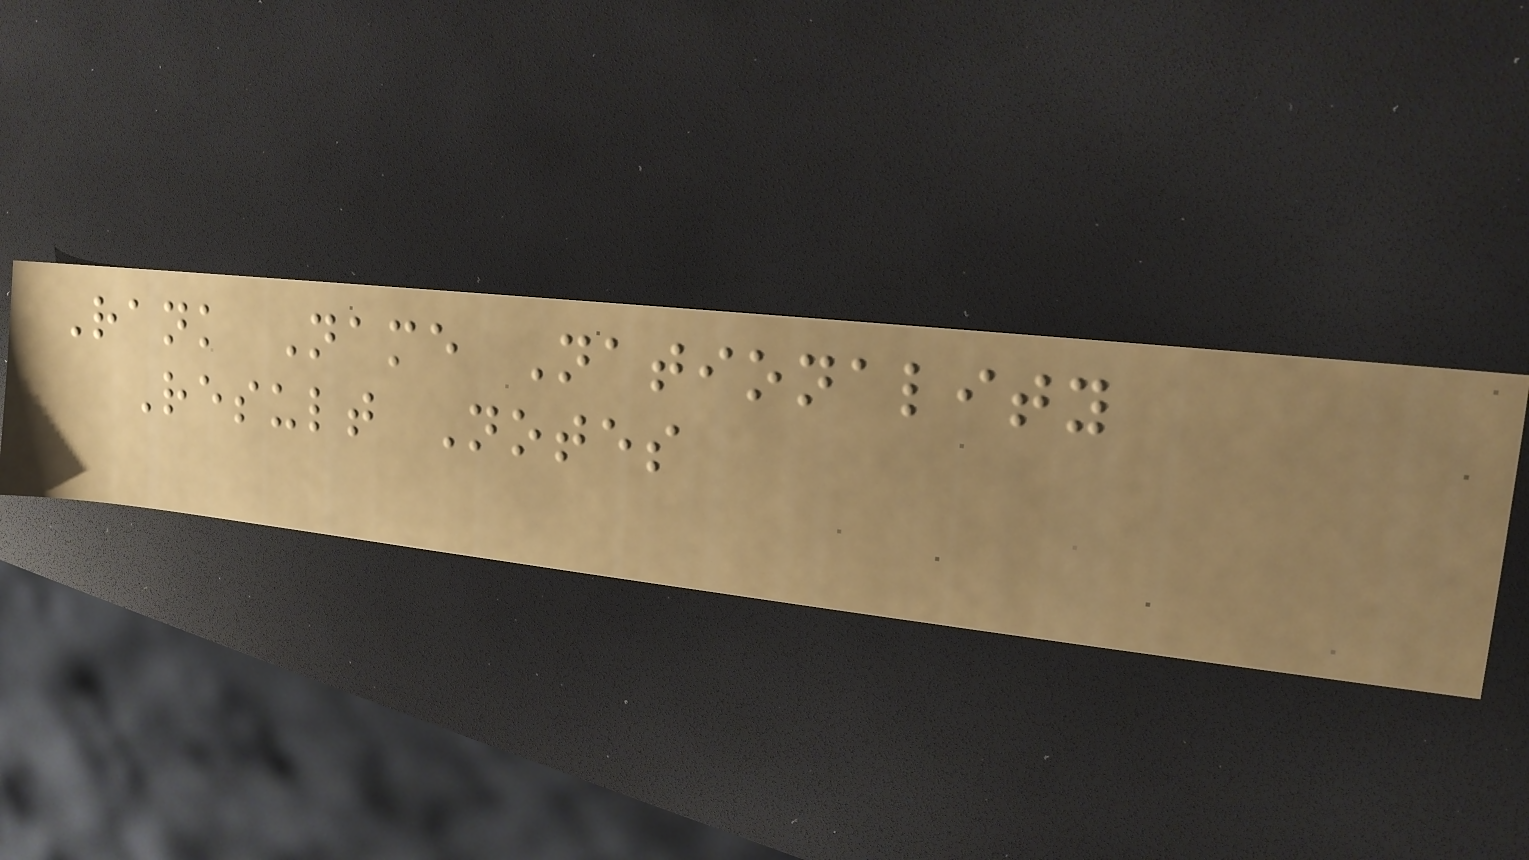Rank Name Nationality
Result Notes
